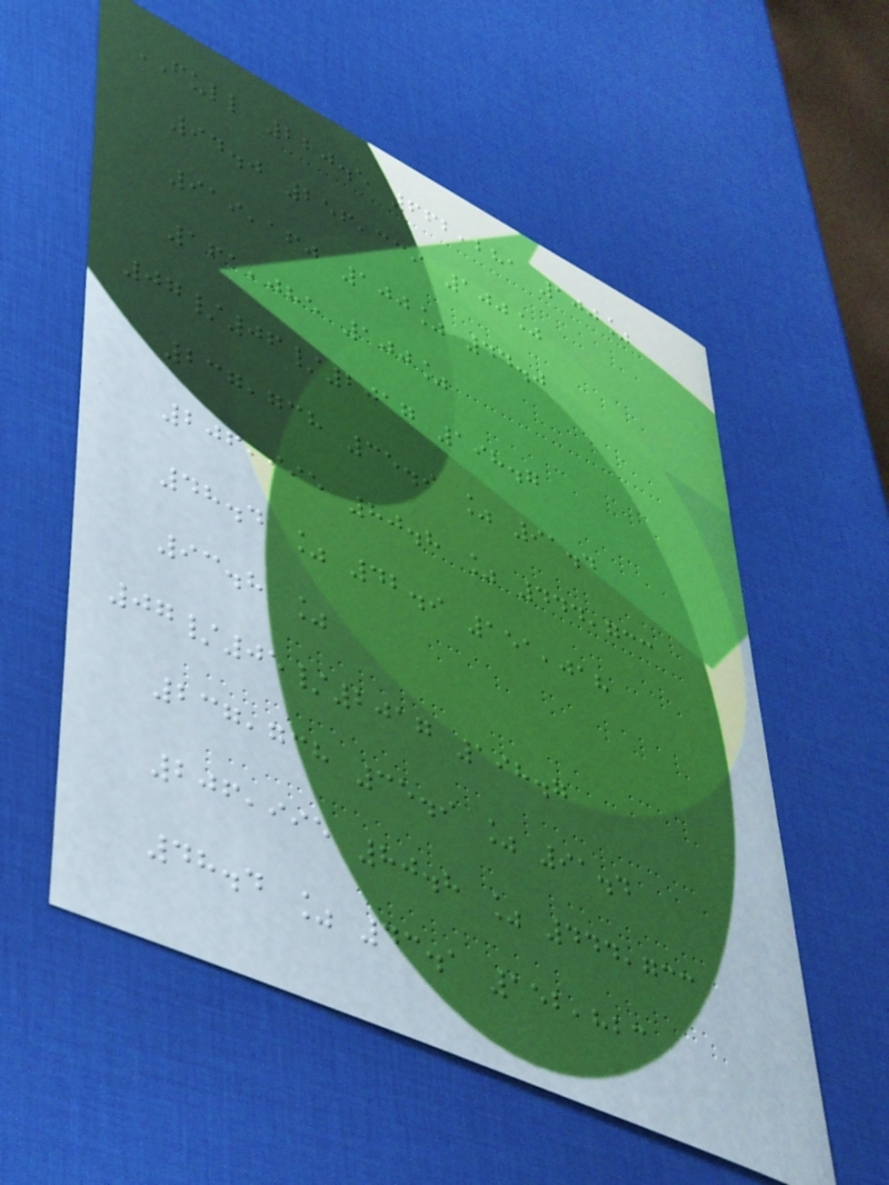FULL 220.5 662,281 100%
94.0 256,339 100%
919,160 100% 44.0
161,085 100%
07/06/2017 198.7
237,738 35.9 % 91.4
206,995 80.8 % 444,733
48.4 % 42.9 151,018
93.8 %
07/05/2017 198.7
237,738 35.9 % 91.4
206,995 80.8 % 444,733
48.4 % 43.1 152,823
